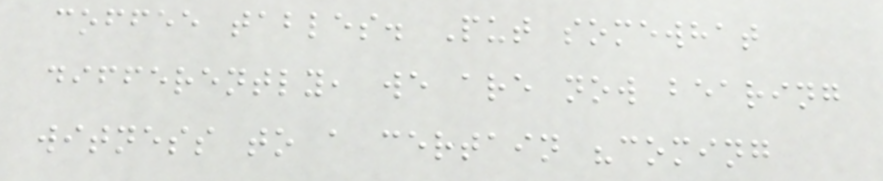coffee tables. Put somewhat
differently, we are now bearing
witness to a certain "coming
